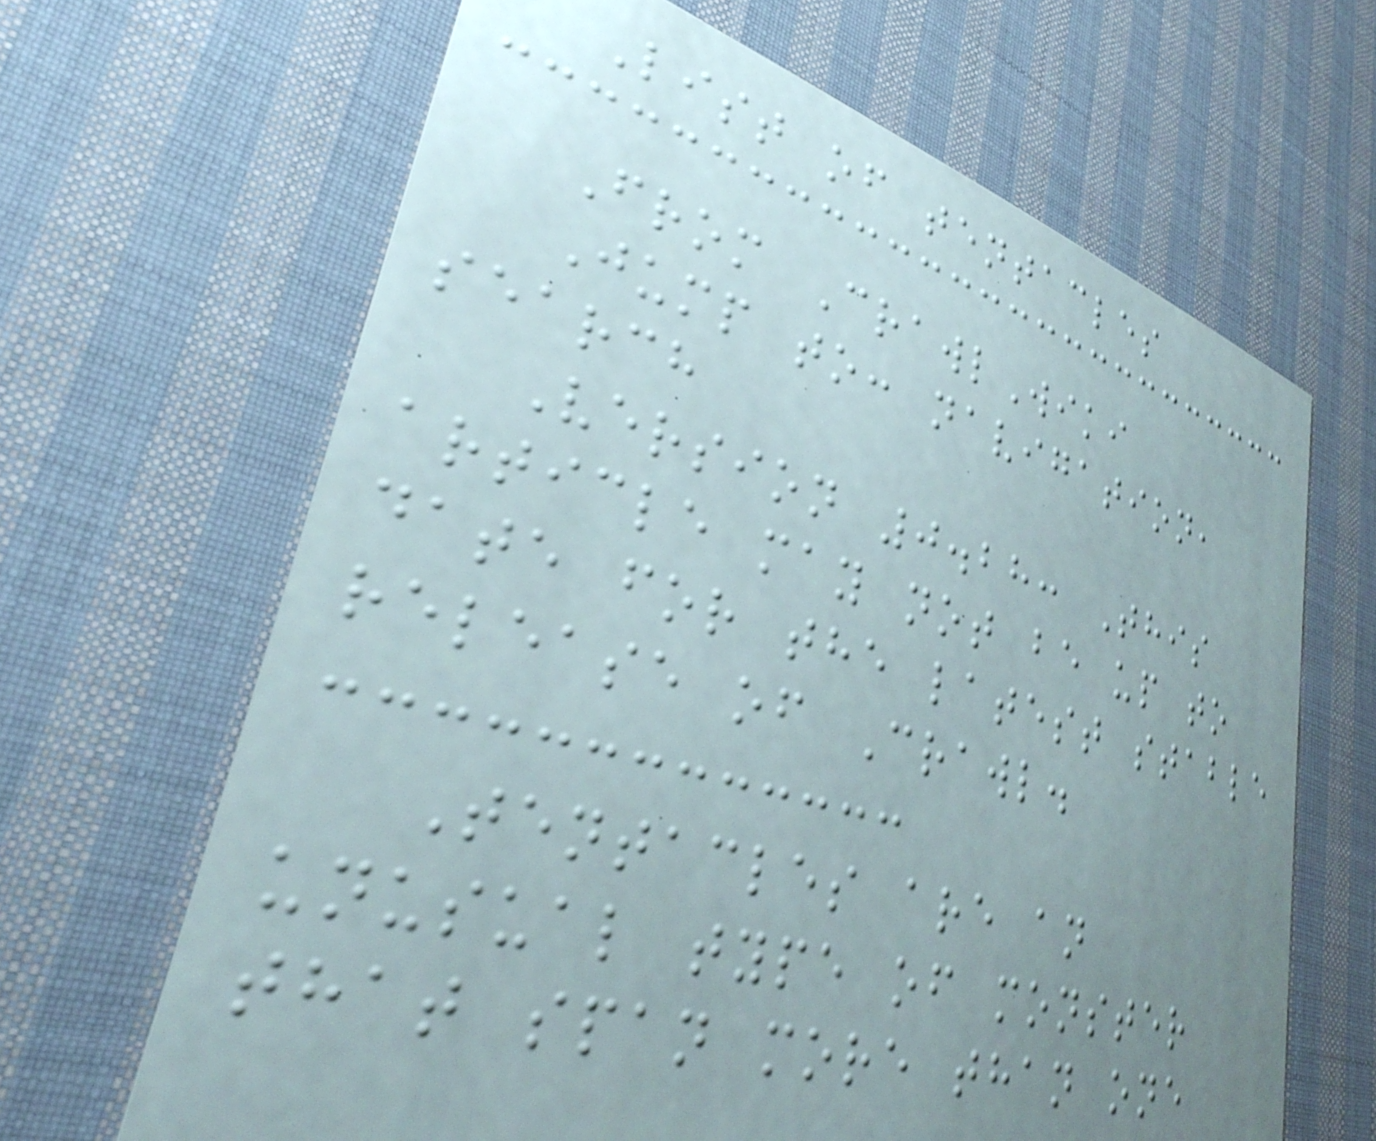List of tentacles
From CrawlWiki
Jump to: navigation,
search
Version 0.28: This
article may not be up to
date for the latest stable
release of Crawl.
Tentacles are an
unusual type of monster
that span more than one
